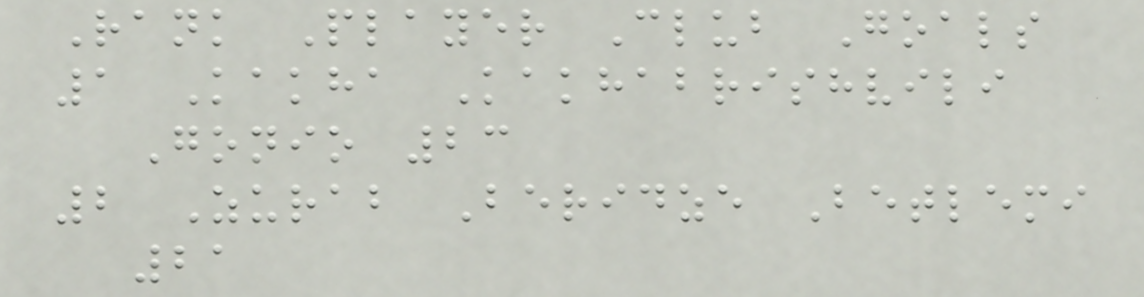Rank Player Club Goals
1 Kakha Kakhabrishvili
Gonio 23
2 Zurab Beridze Betlemi
21
